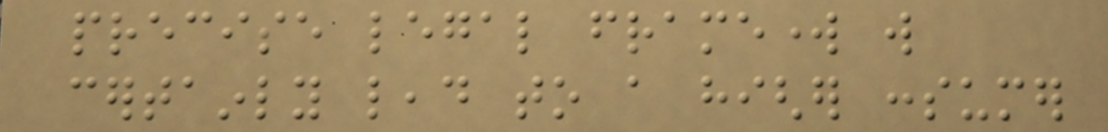precise legal framework will
certainly lead to a higher consumer
